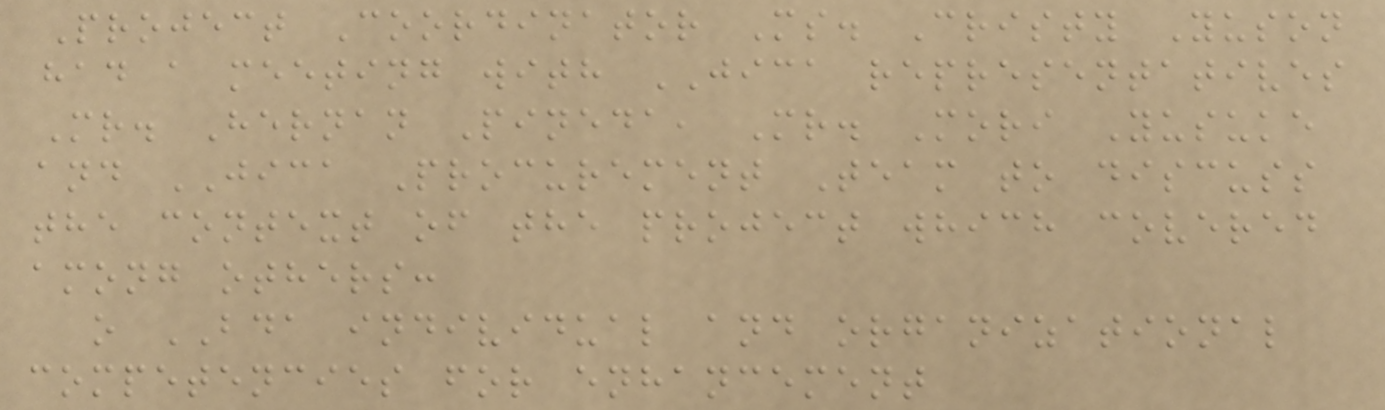Project Coordinator Ms. Cristy Yuson
had a meeting with JICA representatives
Mr. Hernan Pineda, Mr. Mori Yusuke
and JICA Procurement Team to discuss
the context of the project which covered
among others:
o BDA individual and organizational
competencies for enhancement
